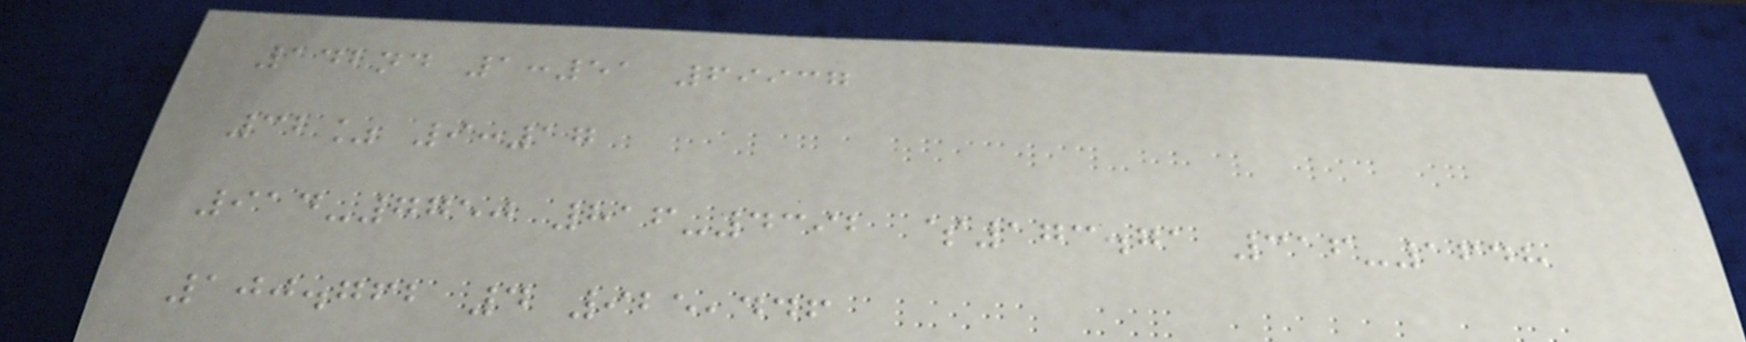142nd 1:51 69937
32% 9:17
914-7750 816-4392 $173.71 316-1648
100.762 4 925,446
